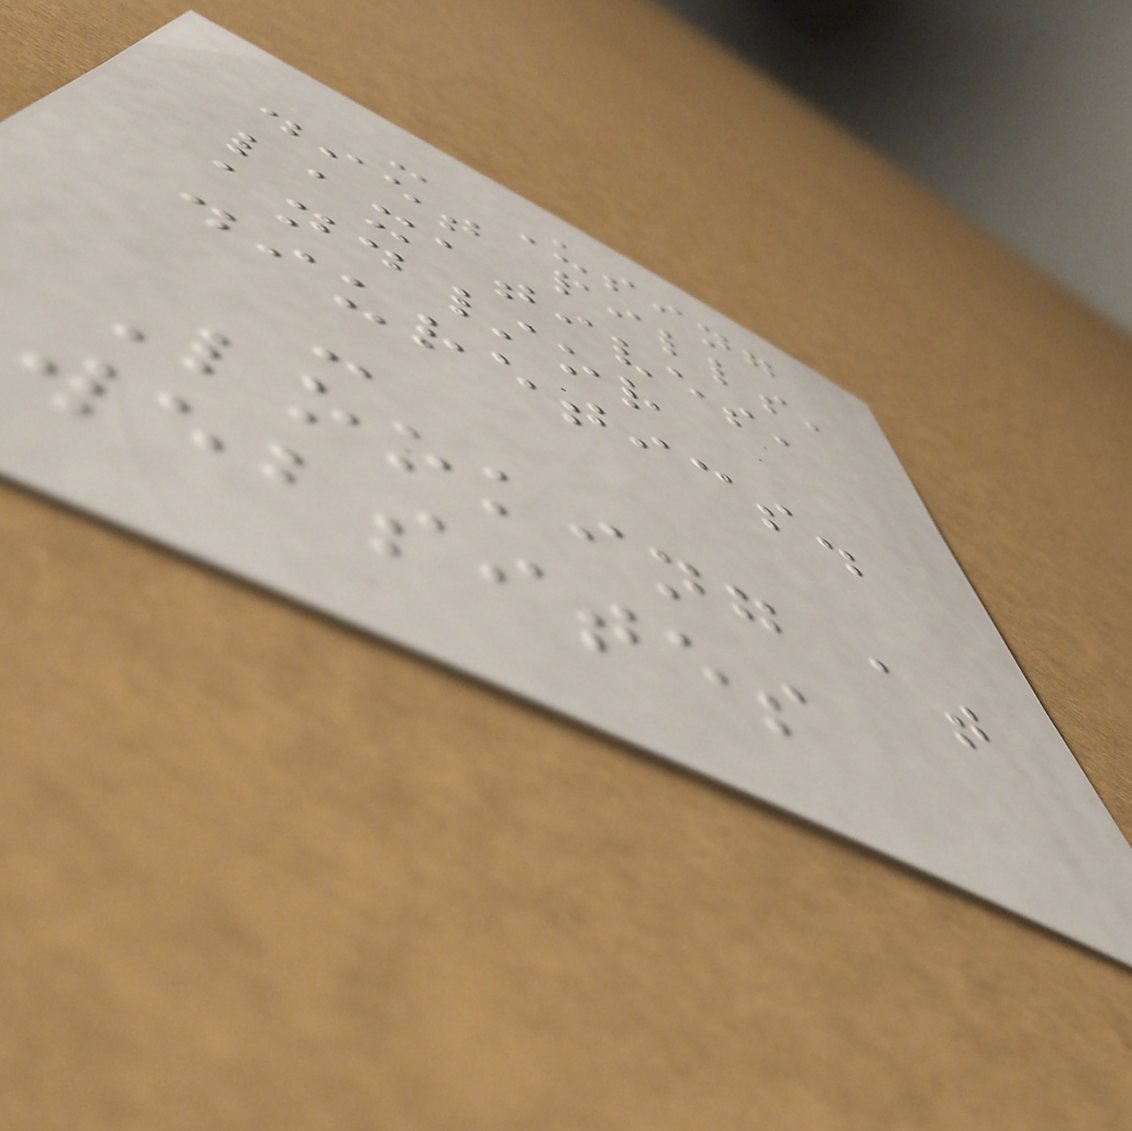- Using
diet pills,
laxatives,
and/or
diuretics.
-
Looking at
websites
